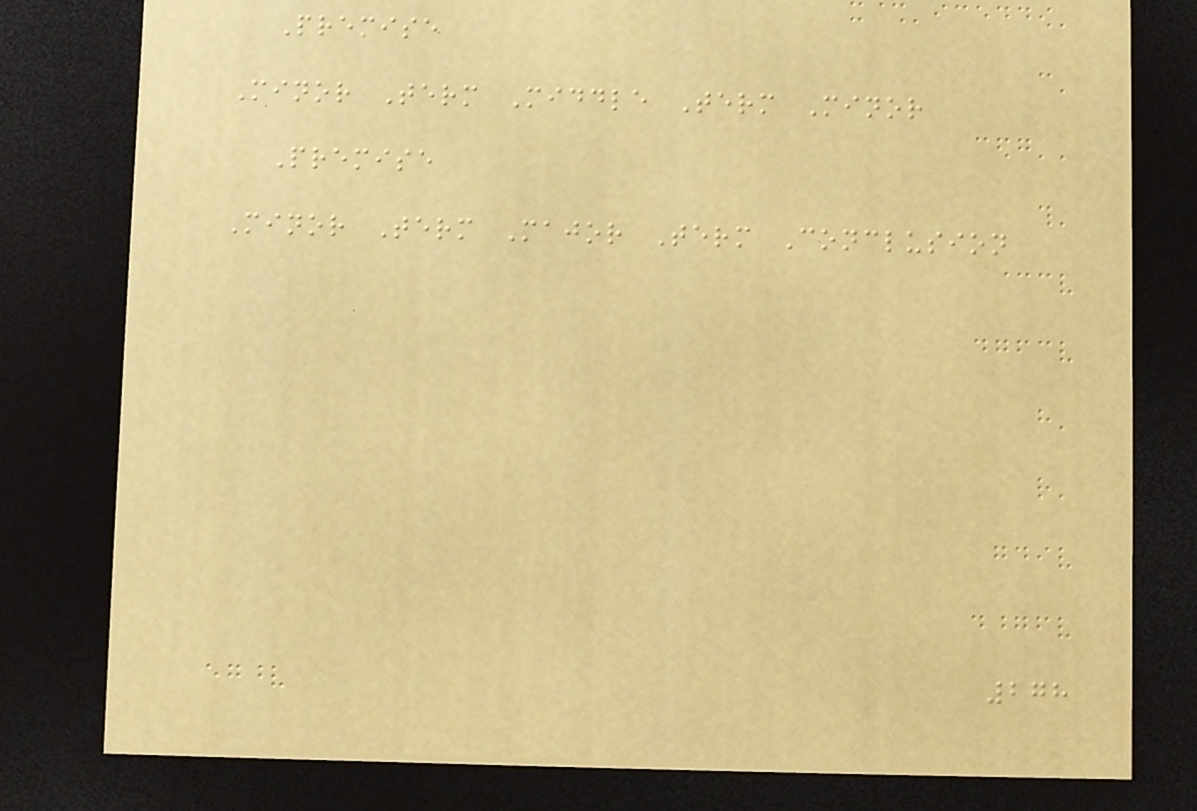Premise
Minor Term Middle Term Minor
Premise
Minor Term Major Term Conclusion
278
